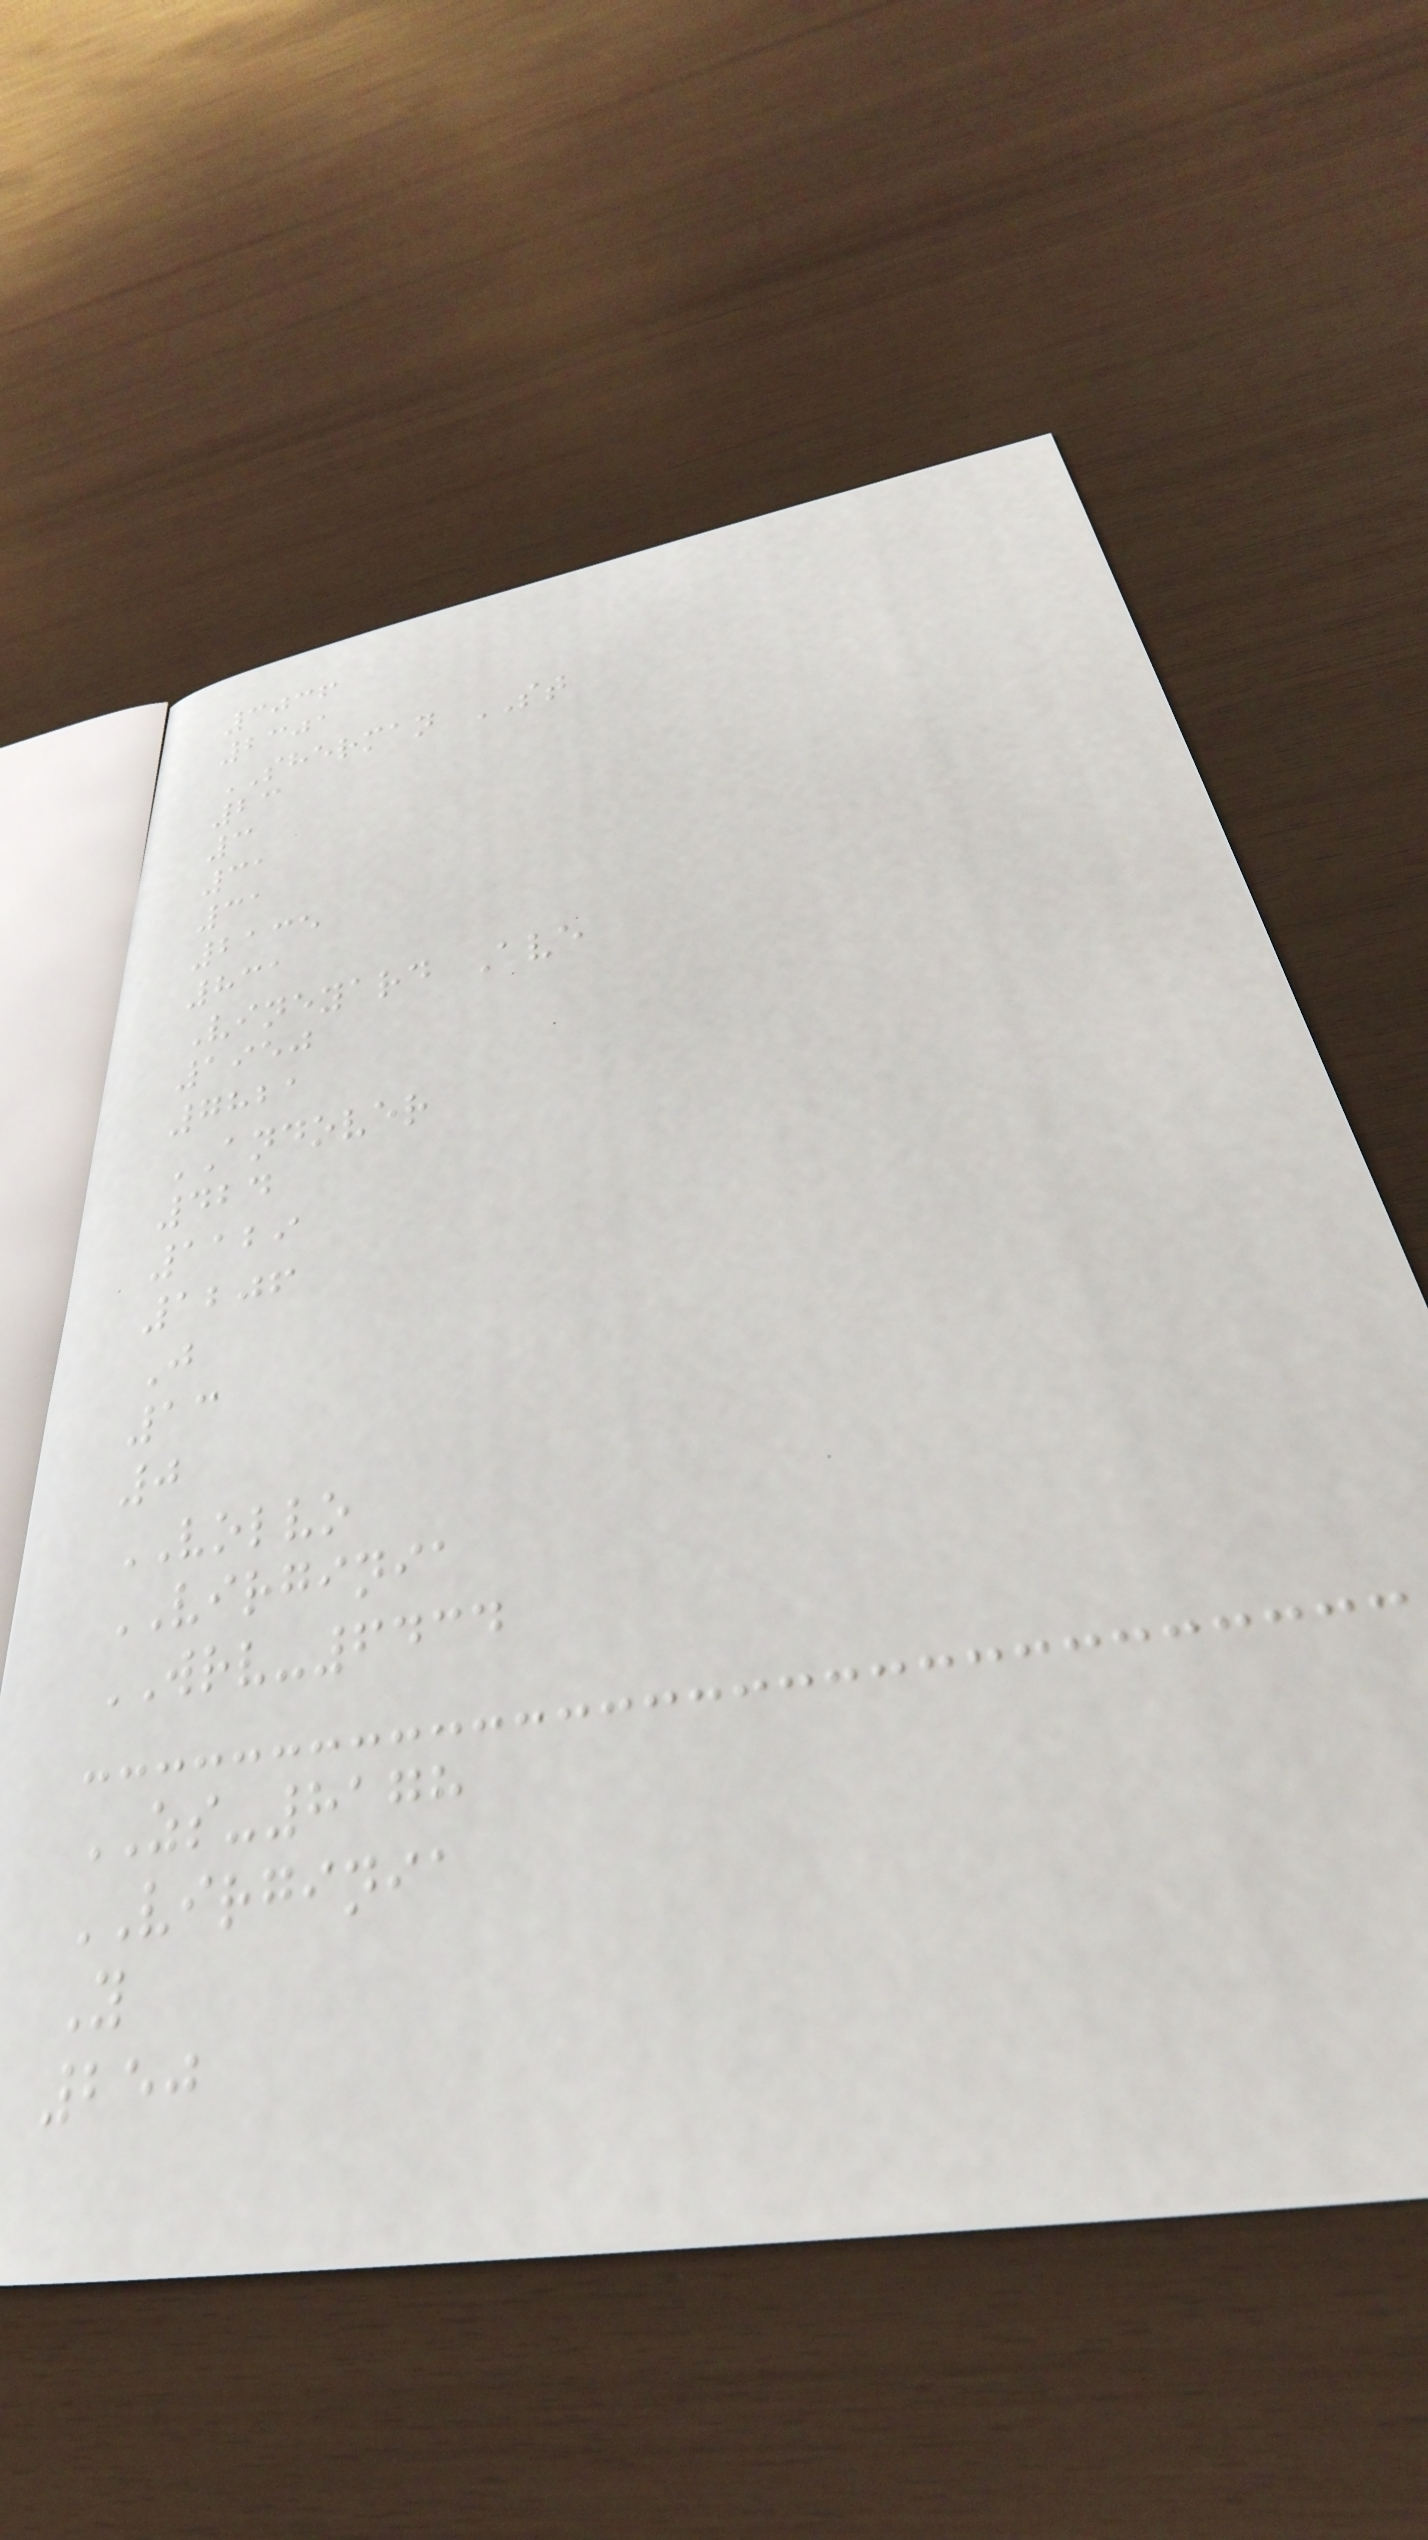3036
2301
SHERMAN ST
23
3
31
31
2135
831
Vineyard Ave
1950
7821
ANDOVER
424
1129
1206
J
13
0
VOLVO
VIRGINIA
WRV-6434
ZS-8178
VIRGINIA
Y
250
